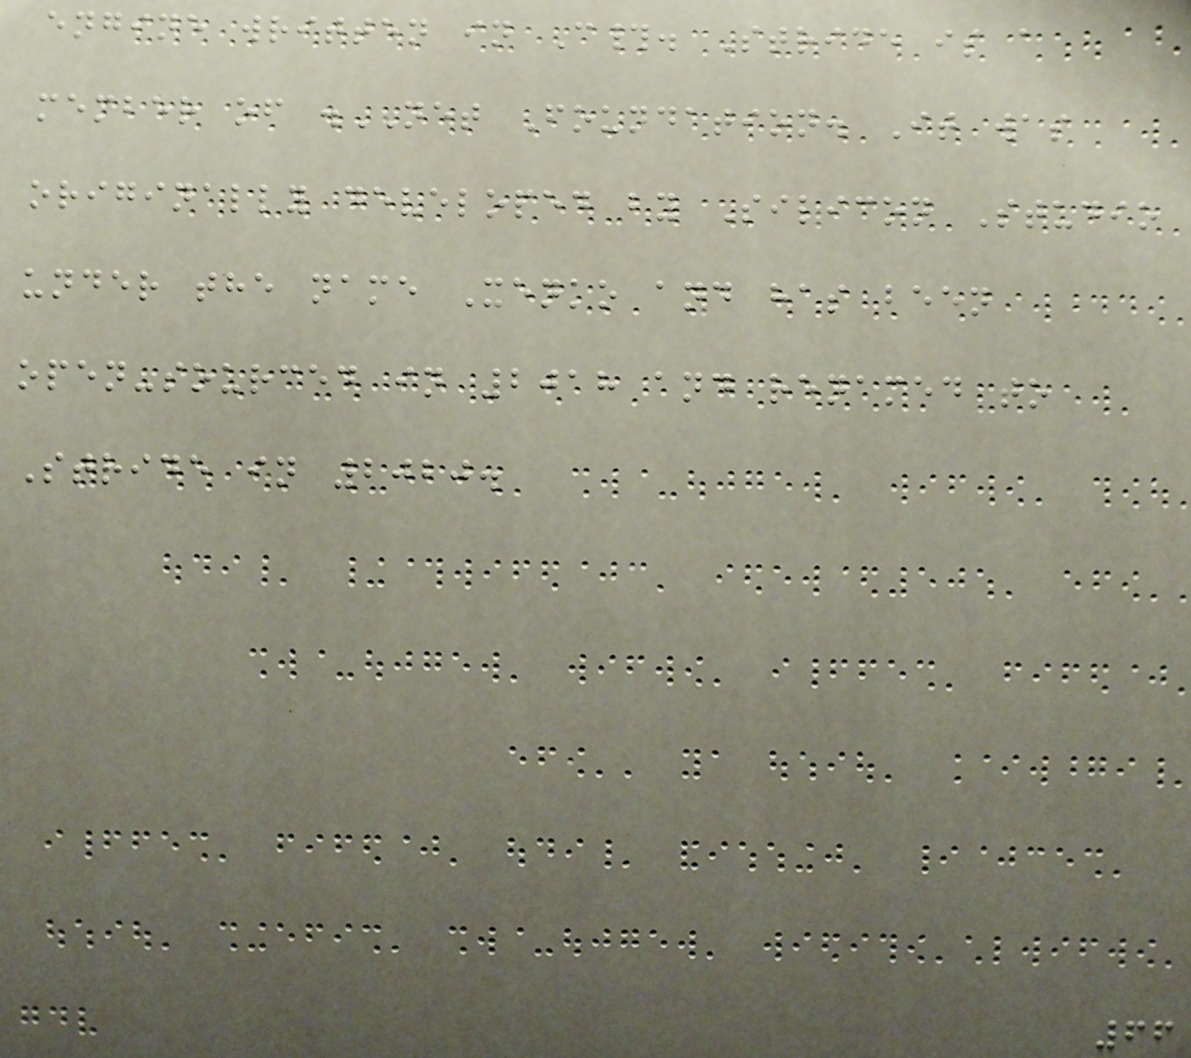engine written in C#. Stride is a
member of .NET Foundation. It was
originally developed by Silicon Studio
under the name Xenko and has been
open-sourced in 2018 and renamed to
Stride in 2020.
66
